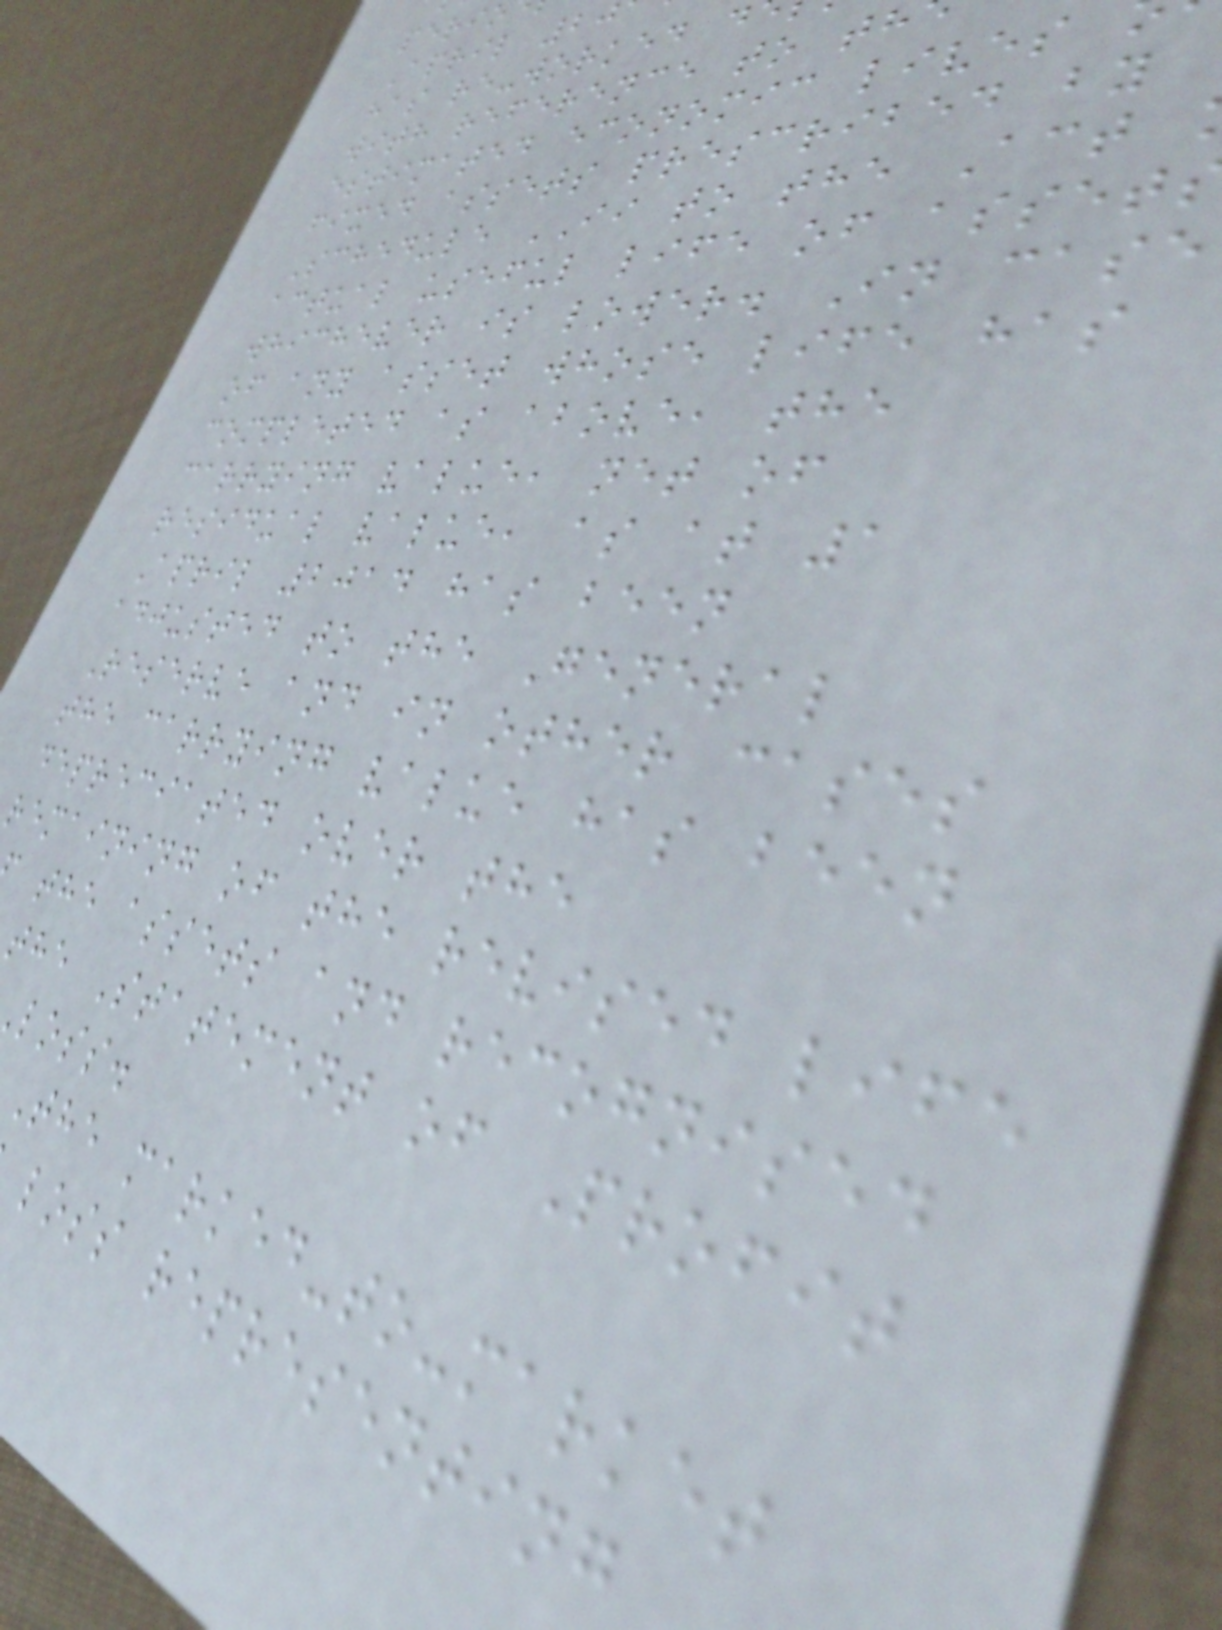April 20
has re-worked d
with reference to th
estimated economic lives
fixed assets prescribed by
Schedule II to the Act
actual useful life of asset
whichever is lower. In case
of any asset whose life has
completed as above, the
carrying value, net of
residual value, as at 1
April 2014 has been
adjusted to the General
Reserve and in other cases
the carrying value has been
depreciated over the
remaining of the revised life
the assets and recognised
the Statement of Profit
loss.
The marked-to-market
loss representing
